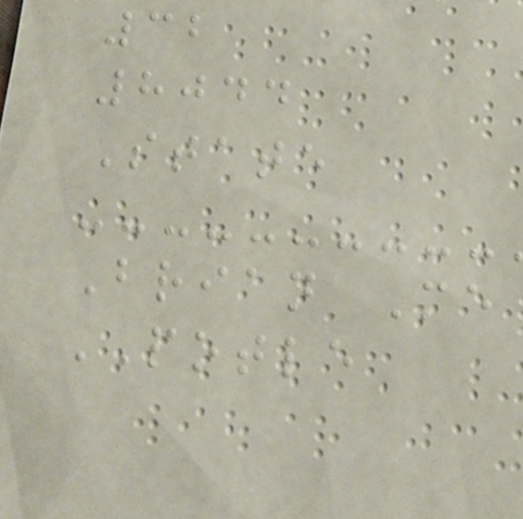32
8044
State
Brian Me
POTLE
